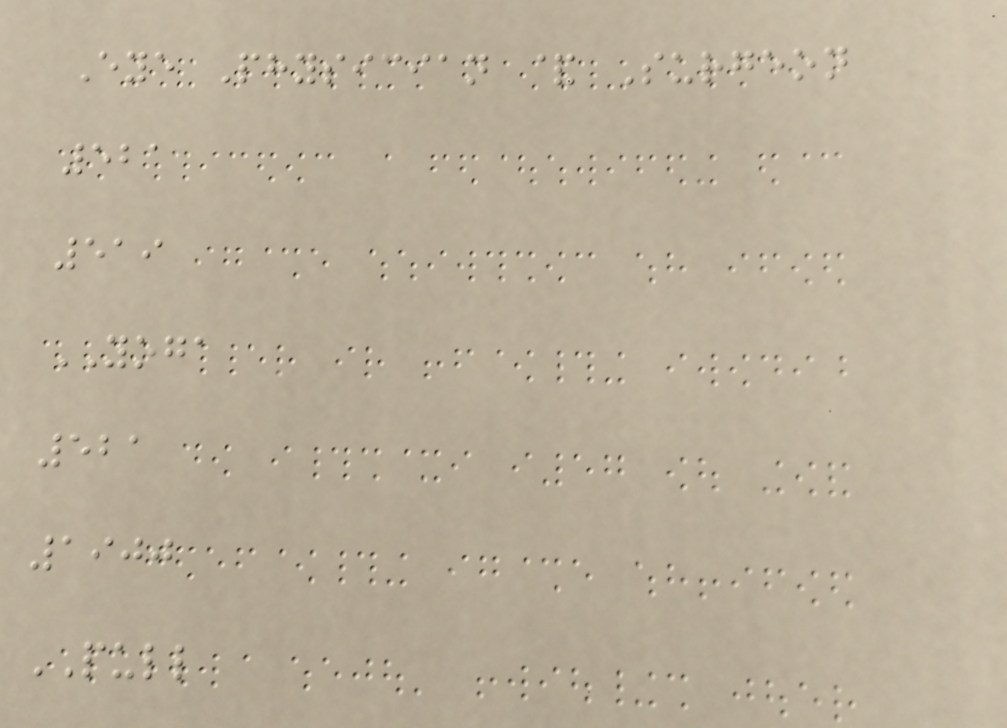Eye Physician & Surgeon
521
519
YOGA
521
1900
PULL
